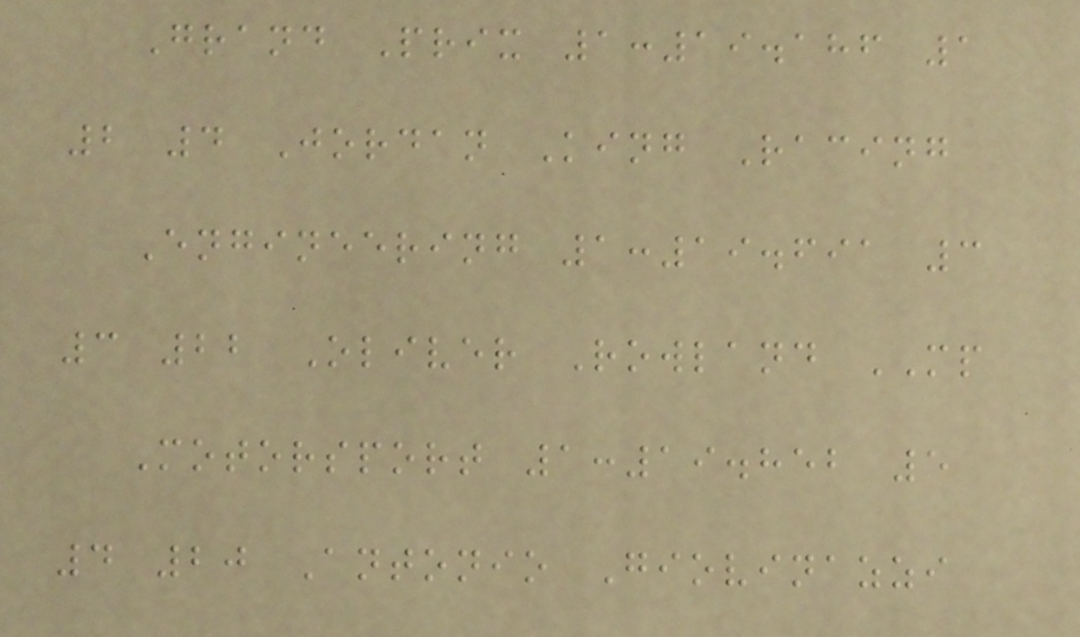Grand Prix 1:19.186 1
2 4 Jordan King Racing
Engineering 1:19.691 3
3 22 Oliver Rowland MP
Motorsport 1:19.852 5
4 20 Antonio Giovinazzi
